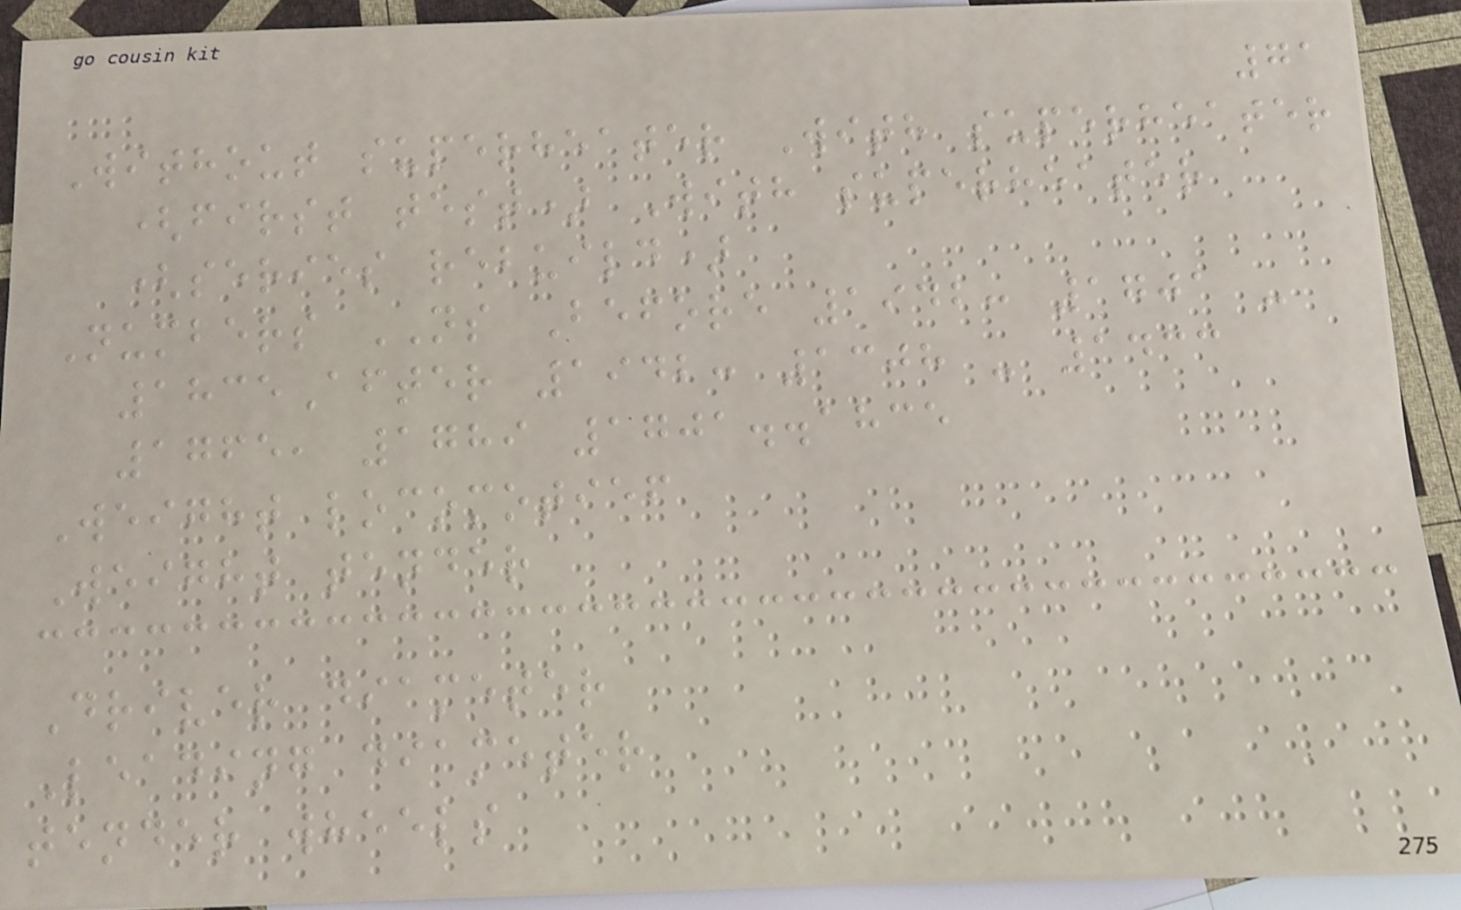71
Without superheater With superheater
(first test) With superheater
(series rebuild)
Numbers NS Before 1942: 1701 -
1835After 1942: 1308 - 1433
1765, 1789 1701..1835
Weight locomotief
Weight tender
Driver diameter
Leading diameter
tender wheels
